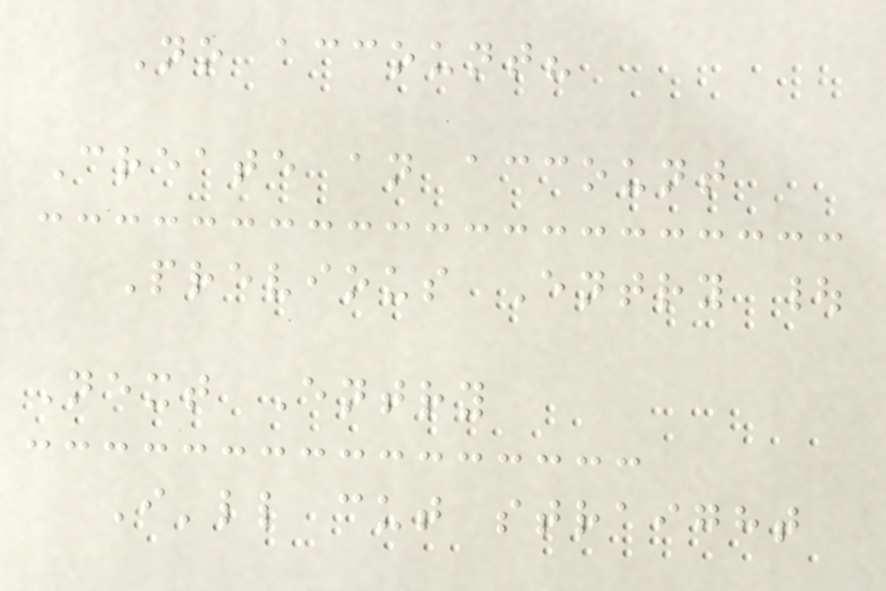No account?
Create an account
Previous Entry |
Next Entry
I'll cut straight
